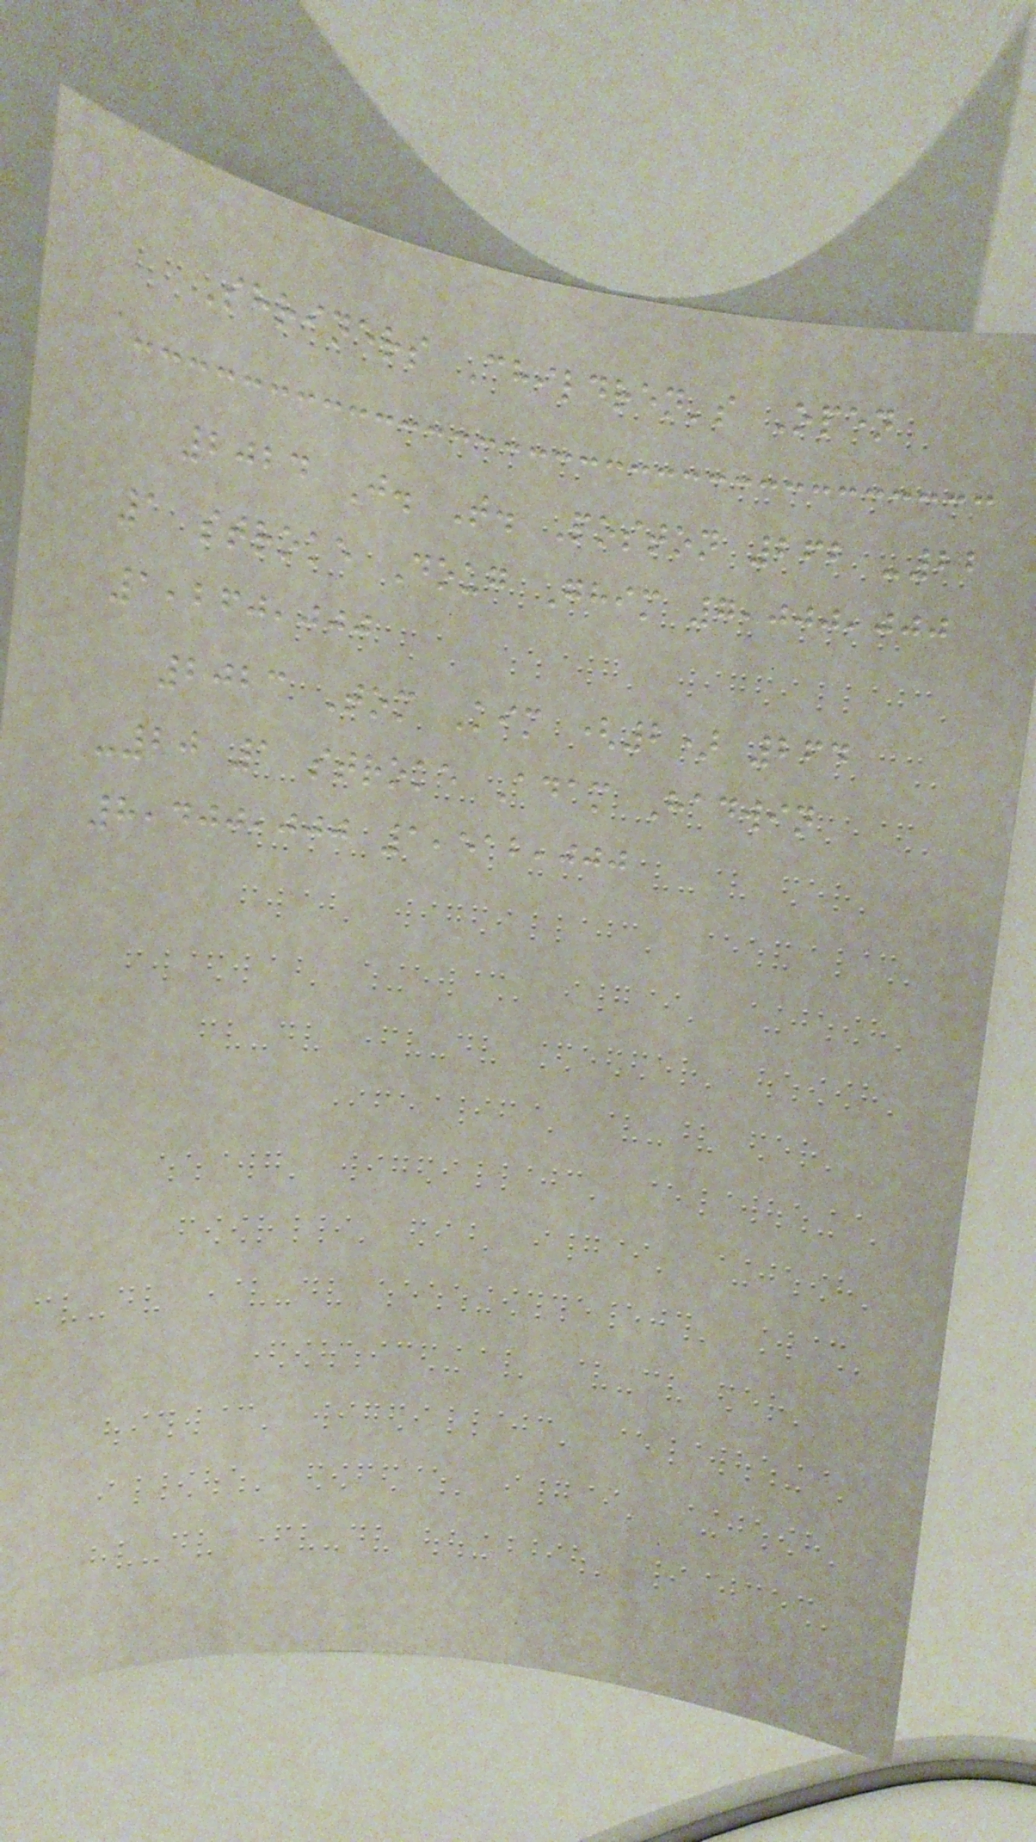Shriners Children's Open
2024 J. T. Poston 262 -22
1 stroke Doug Ghim 7,000,000
1,260,000
2023 Tom Kim (2) 264
-20 1 stroke Adam Hadwin
8,400,000 1,512,000
